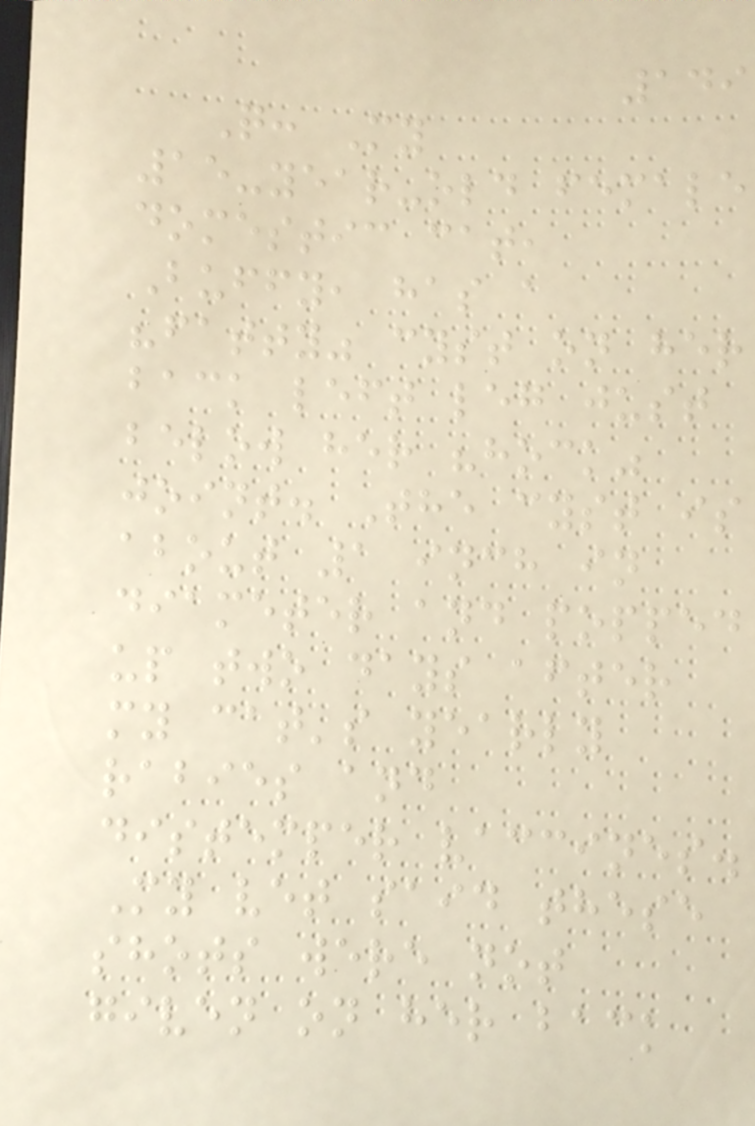149
Q: My
15-year-old female
domestic cat,
Buffy, has a
"fatty" cyst on her
back left leg just
below her "hock"
joint. The cyst is
about 1 inch in
diameter and popped
up two days after
my cat's yearly
rabies and
distemper vaccines.
My vet said these
shots were not
given on her back
